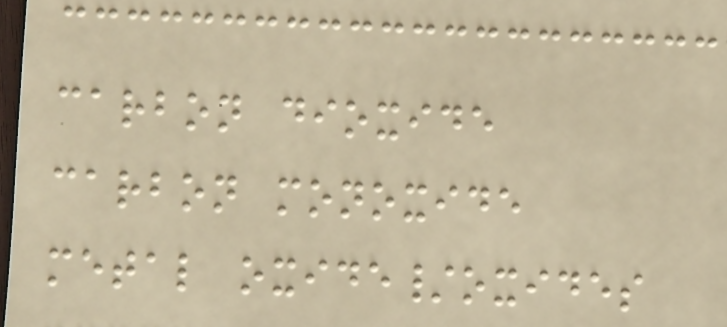carbon dioxide
carbon monoxide
metal oxide/oxides
